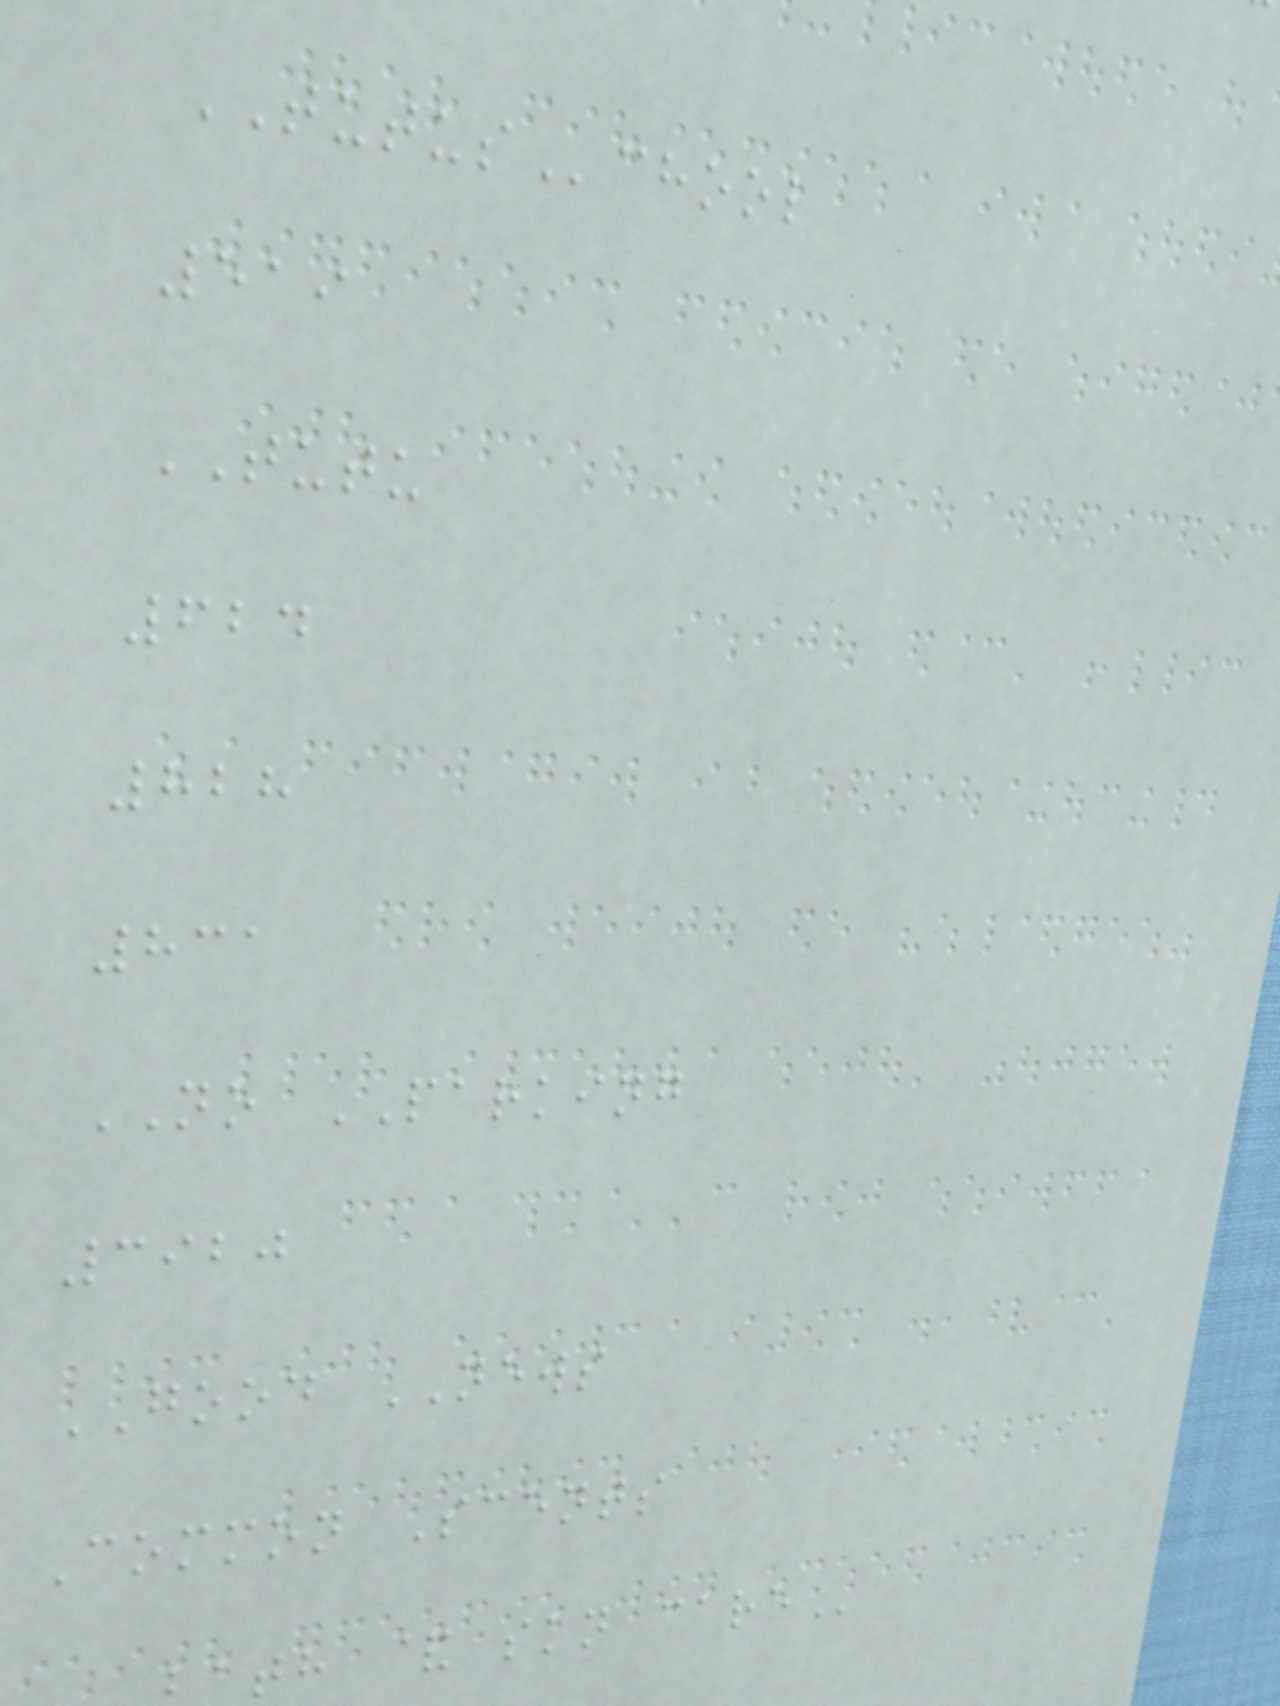TUTUSchool
519
TUTU
624
828
831
NO PARKING
3920
GOOD NEWS
Common Scents
th & skn
